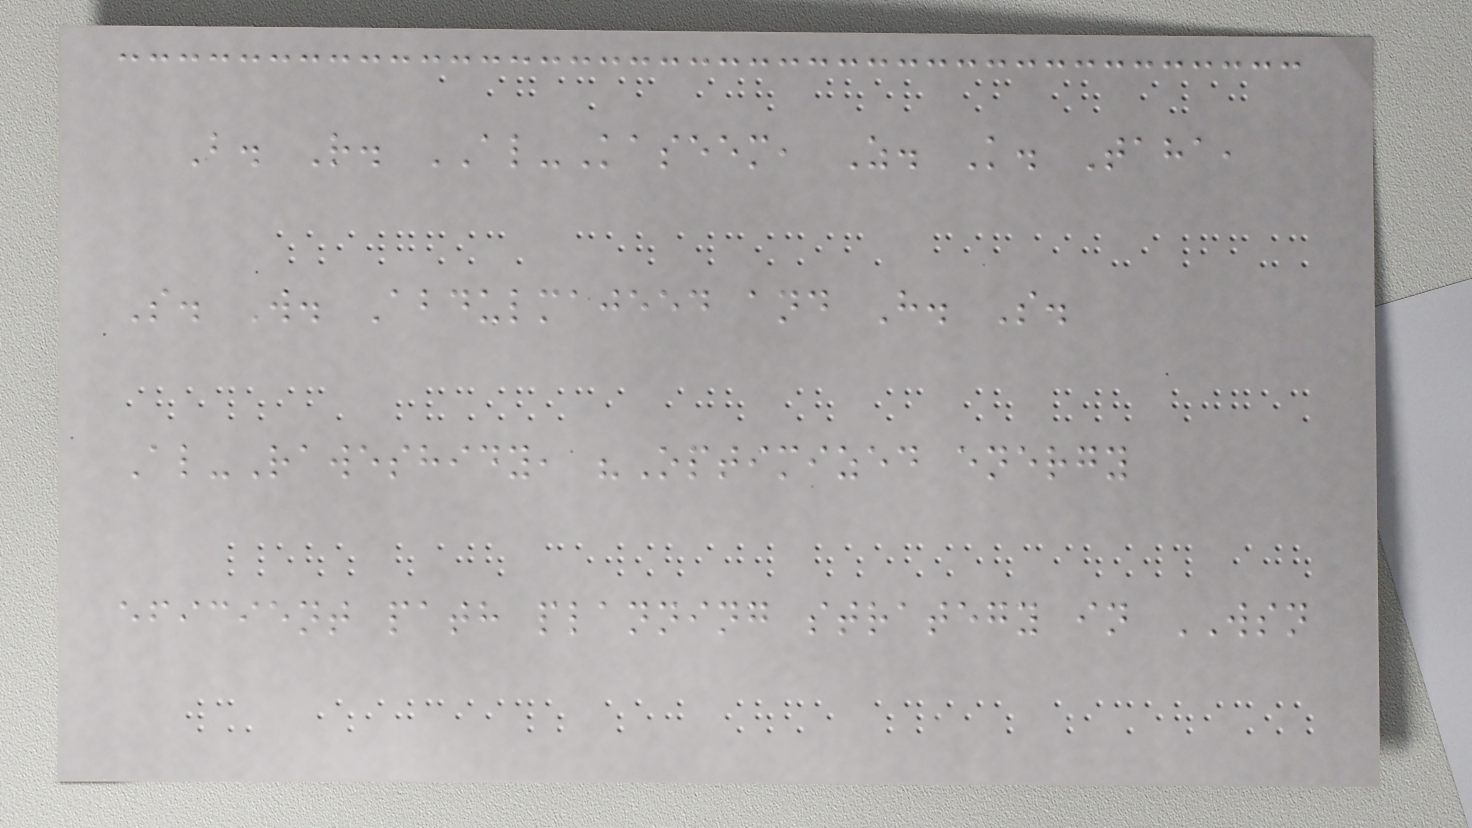B. R. AL-Kaseem, Z. K. Taha,
S. W. Abdulmajeed and H. S.
Al-Raweshidy, "Optimized energy
eficient path planning strategy in WSN
